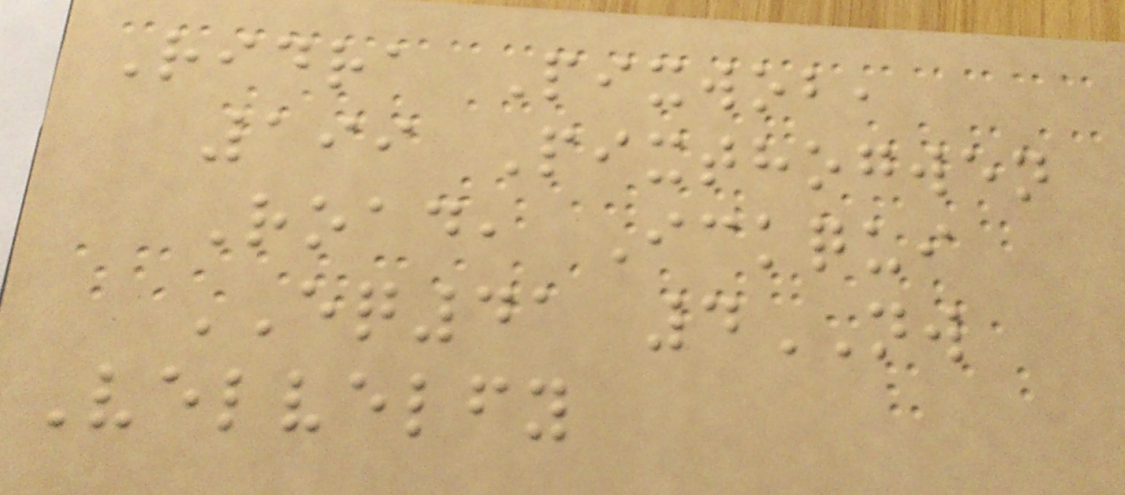Ridra Pixwob,
199 Pixthogwen
Road, Ickqui
EQ41 4NW
Velvelfy
